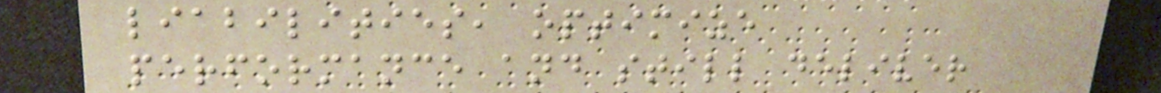liabilities, optimize
performance and still deliver
